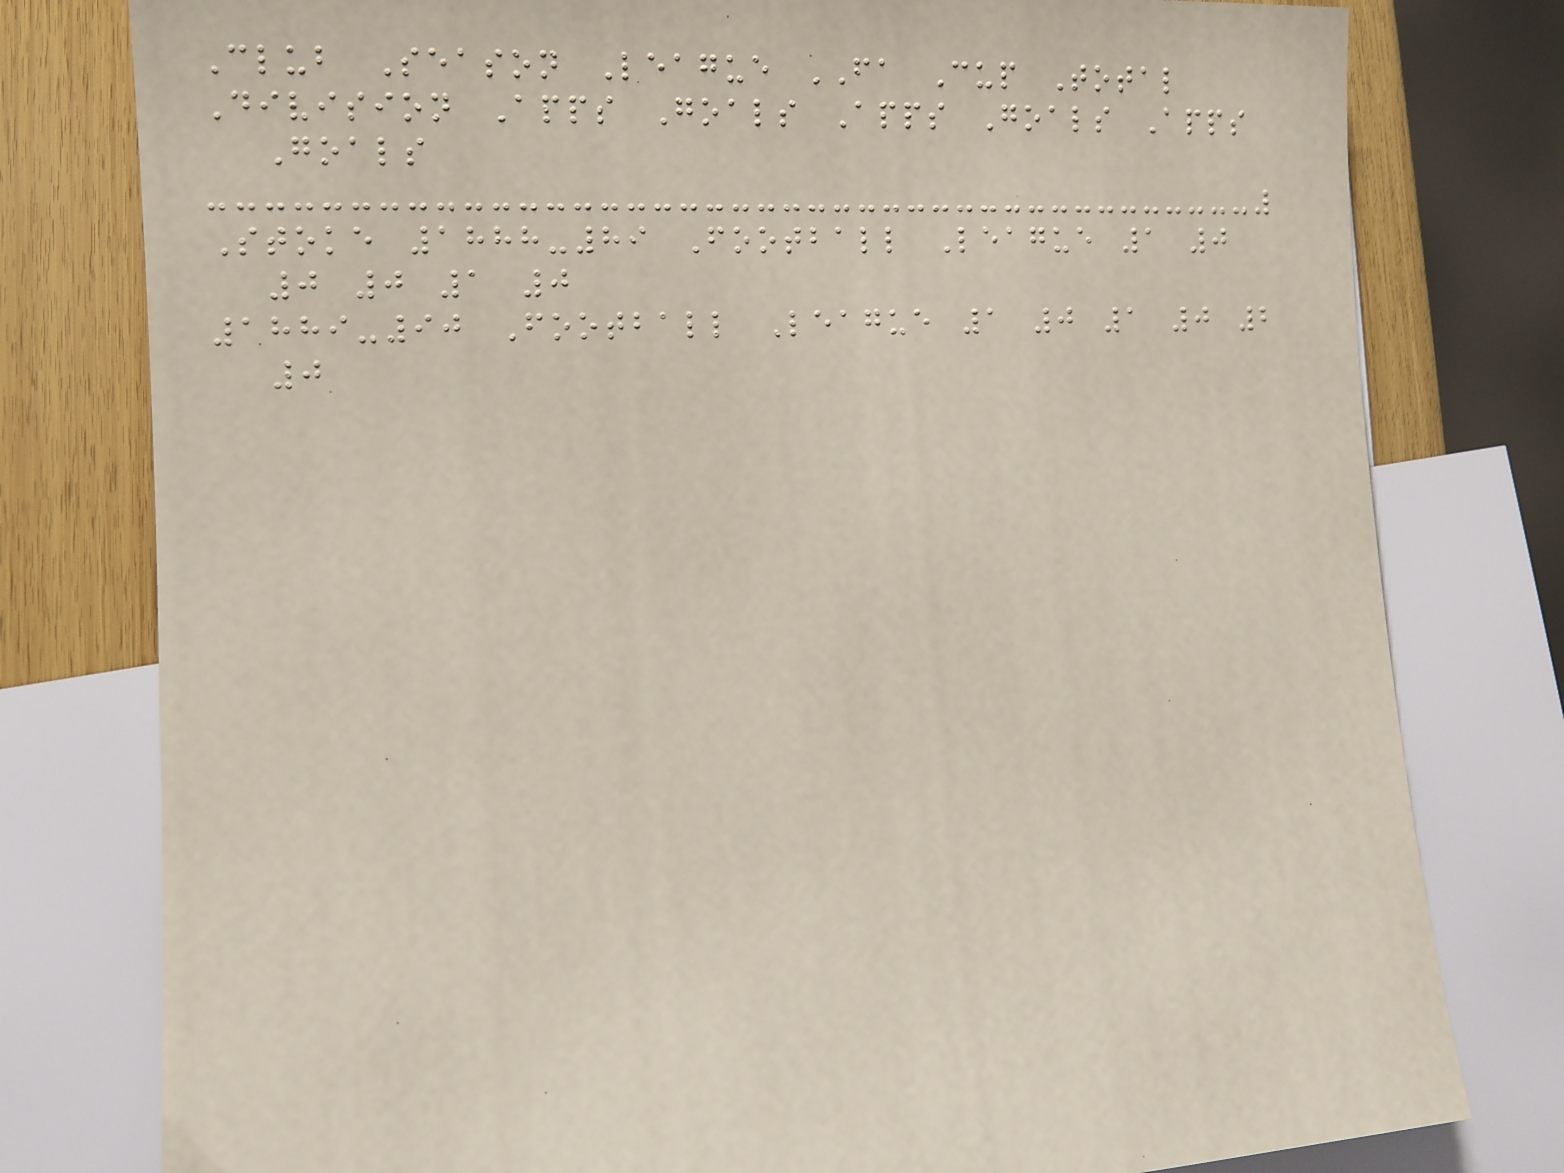Club Season League FA Cup Total
Division Apps Goals Apps Goals Apps
Goals
Stoke 1888-89 Football League 1 0
0 0 1 0
1889-90 Football League 1 0 1 0 2
0
